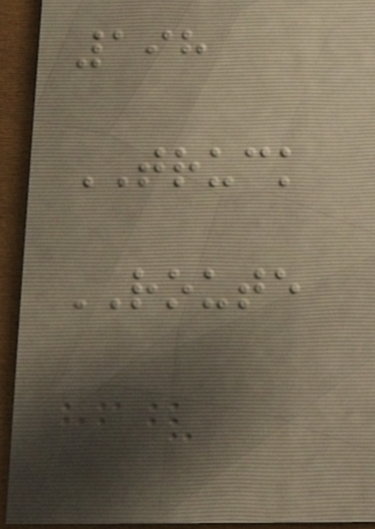198
TRUCK
ROUTE
